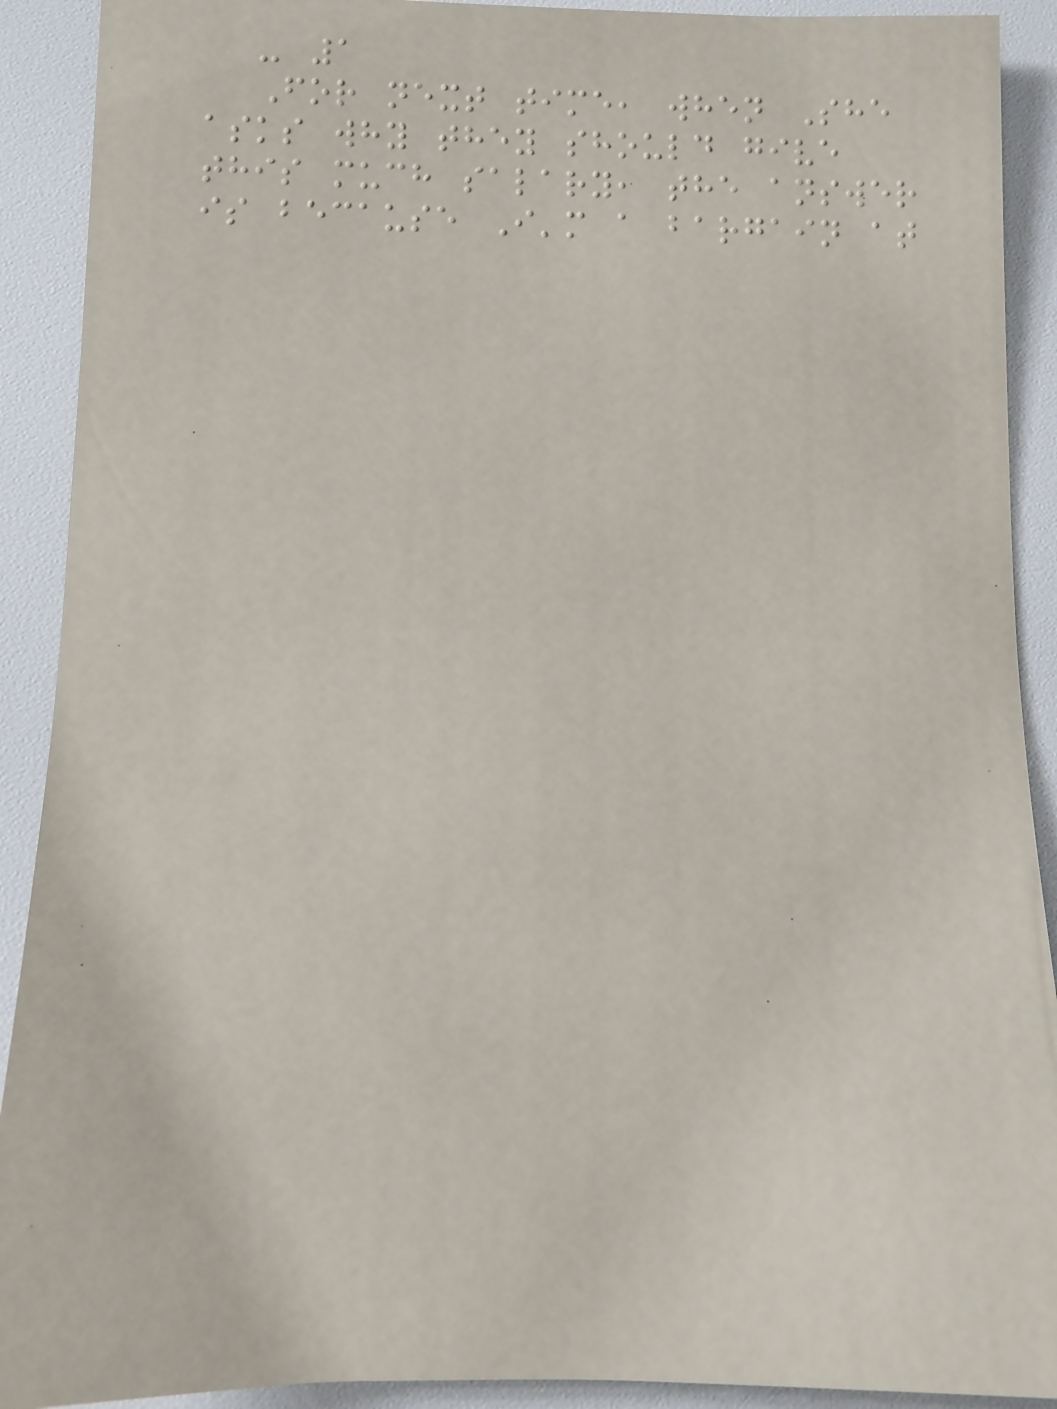- 1
For next time, when She
asks why they should give
this much salary, the answer
is because I'm a bargain at
